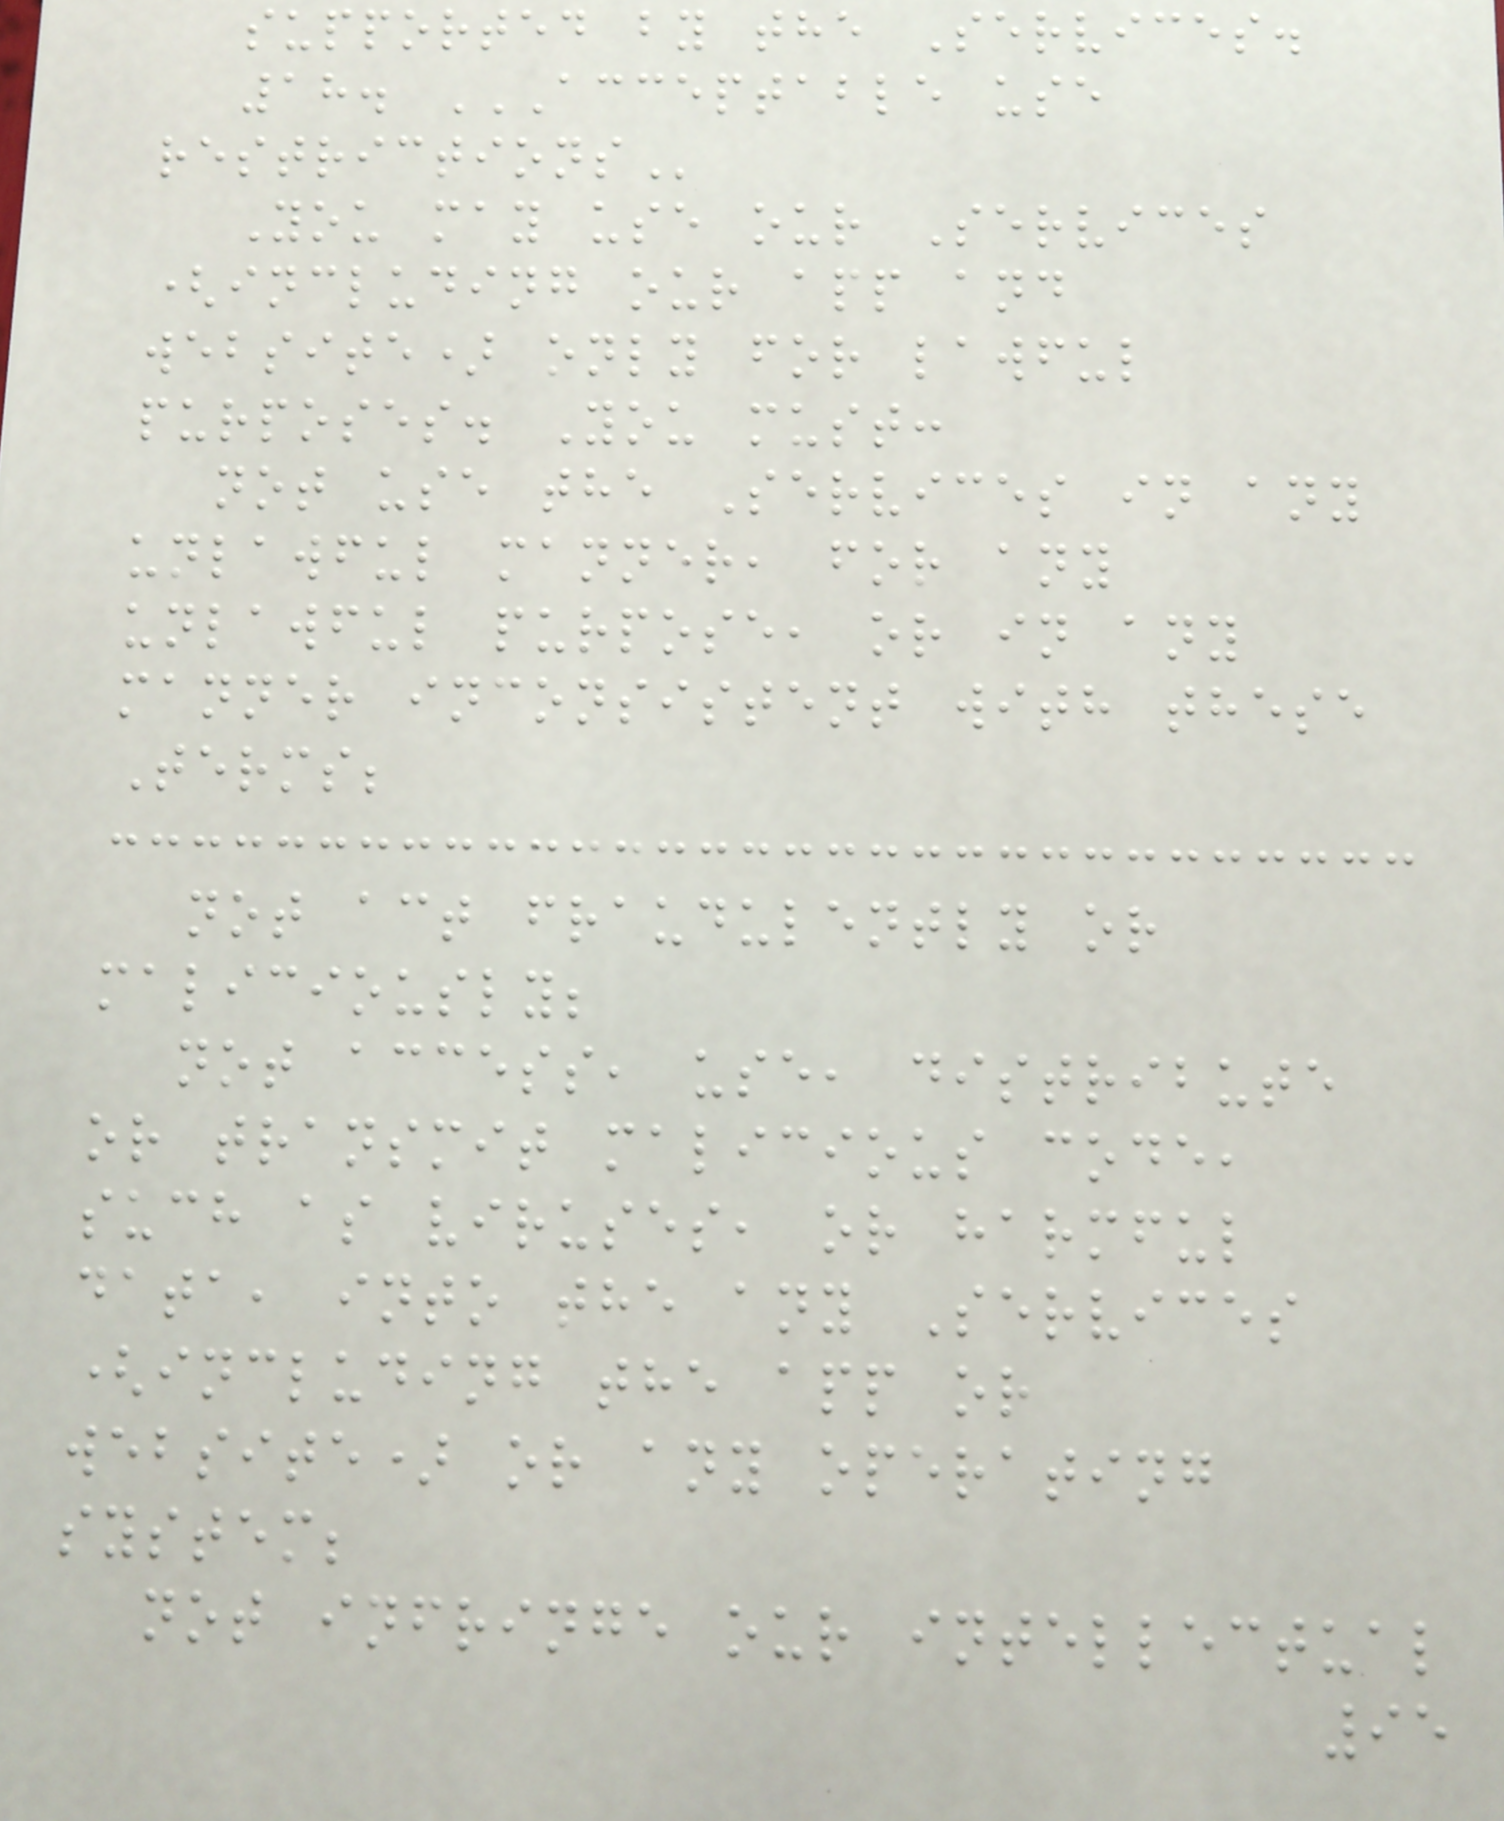supported by the Services.
18. ACCEPTABLE USE
RESTRICTIONS
You may use our Services
(including our app and
website) only for lawful
purposes. You must:
not use the Services in any
unlawful manner, for any
unlawful purpose, or in any
manner inconsistent with these
Terms;
not act fraudulently or
maliciously;
not access, use, distribute
or transmit malicious code,
such as viruses, or harmful
data, into the any Services
(including the app or
website) or any operating
system;
not infringe our intellectual
95
